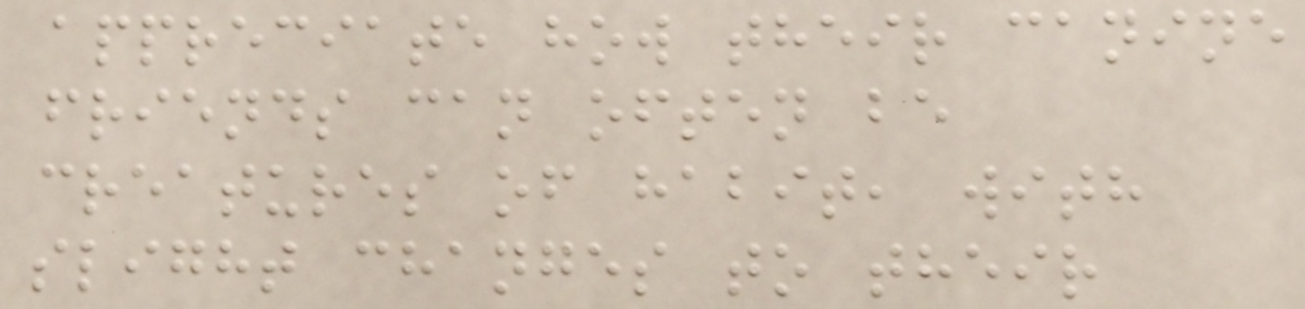appreciate how their canine
friends can often be
creatures of habit, with
slight changes to their
